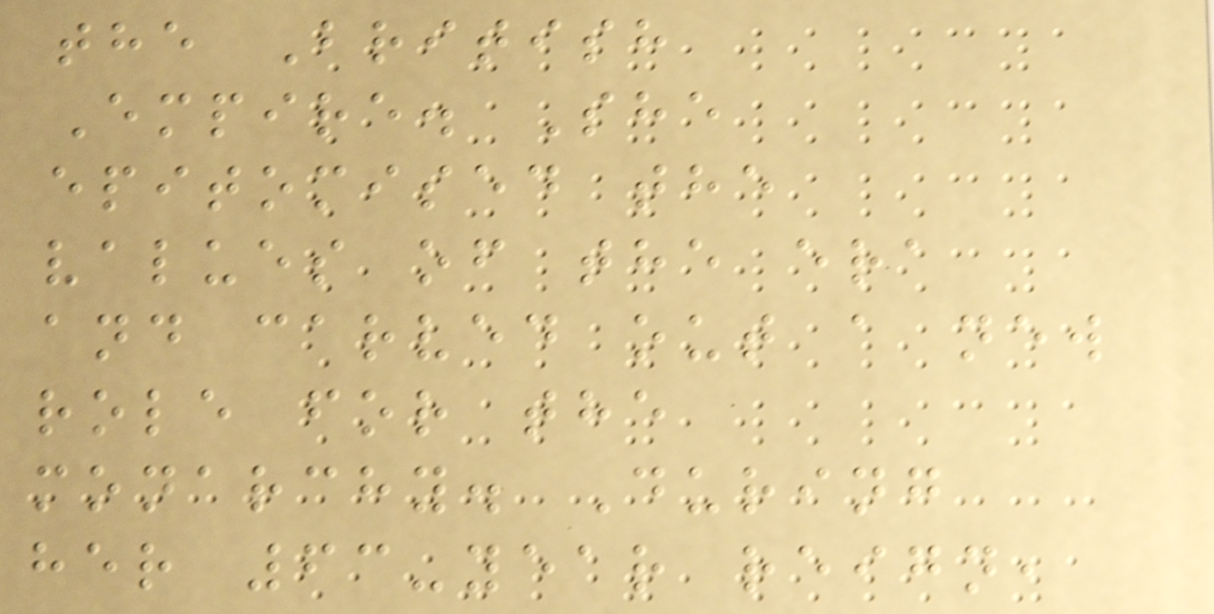the British
Empire. She
epitomised the
values of the era
and carved out a new
role for the
monarchy. During
her 63-year reign,
